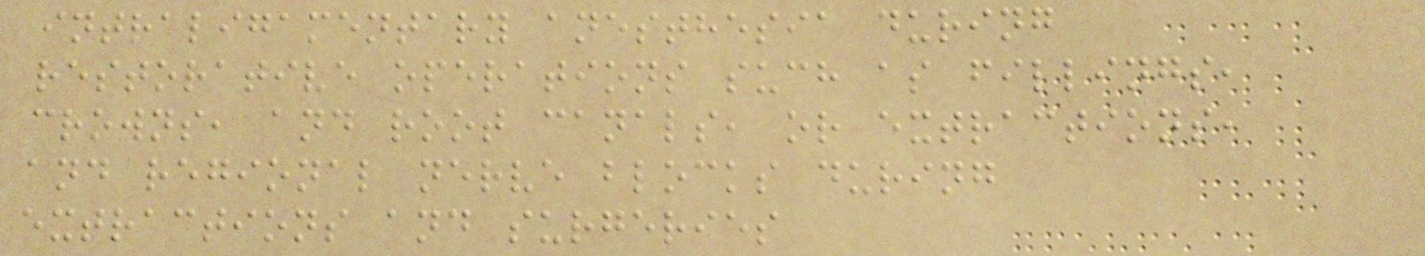intraligamentary anesthesia during
restorative operations such as fillings,
crowns, and root canals, or extractions,
and regional nerve blocks during
extractions and surgeries
